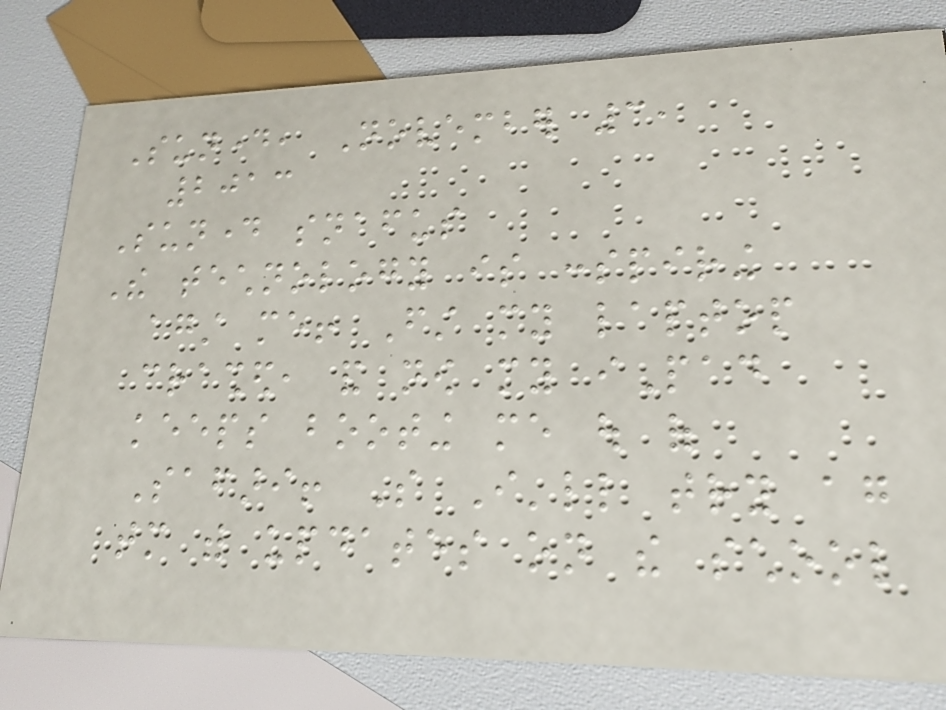Sunday, November 3,
2013
Sunday snafus
The technology is conspiring
against me! First my laptop
crashed, and now my iPad
keeps booting me out of
Safari! So I'll try again
tomorrow with updates on the school
